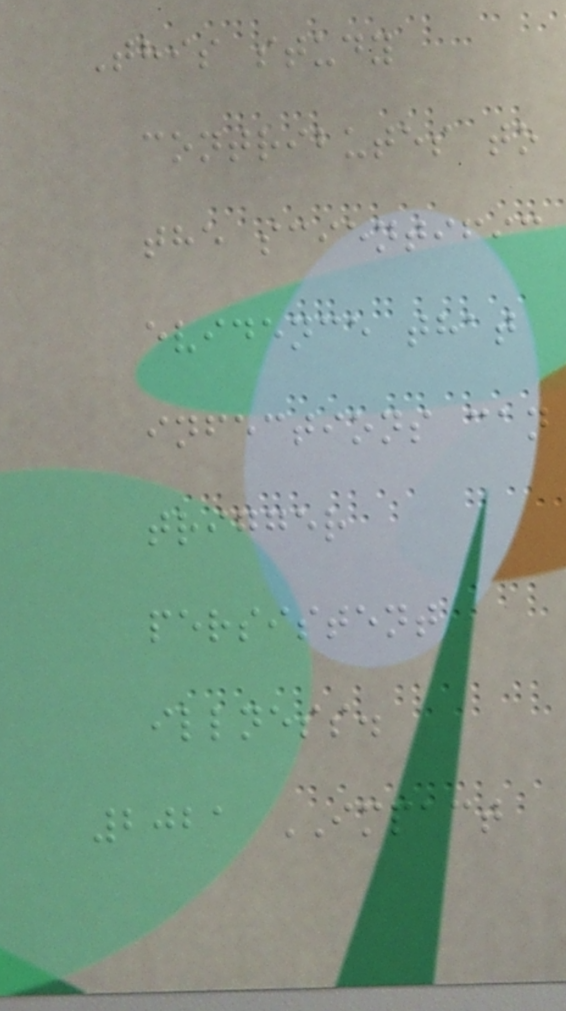This study
contributes to
the scientific
evidence that
infections can
trigger
persistent
illness.
2021 IMPACT
